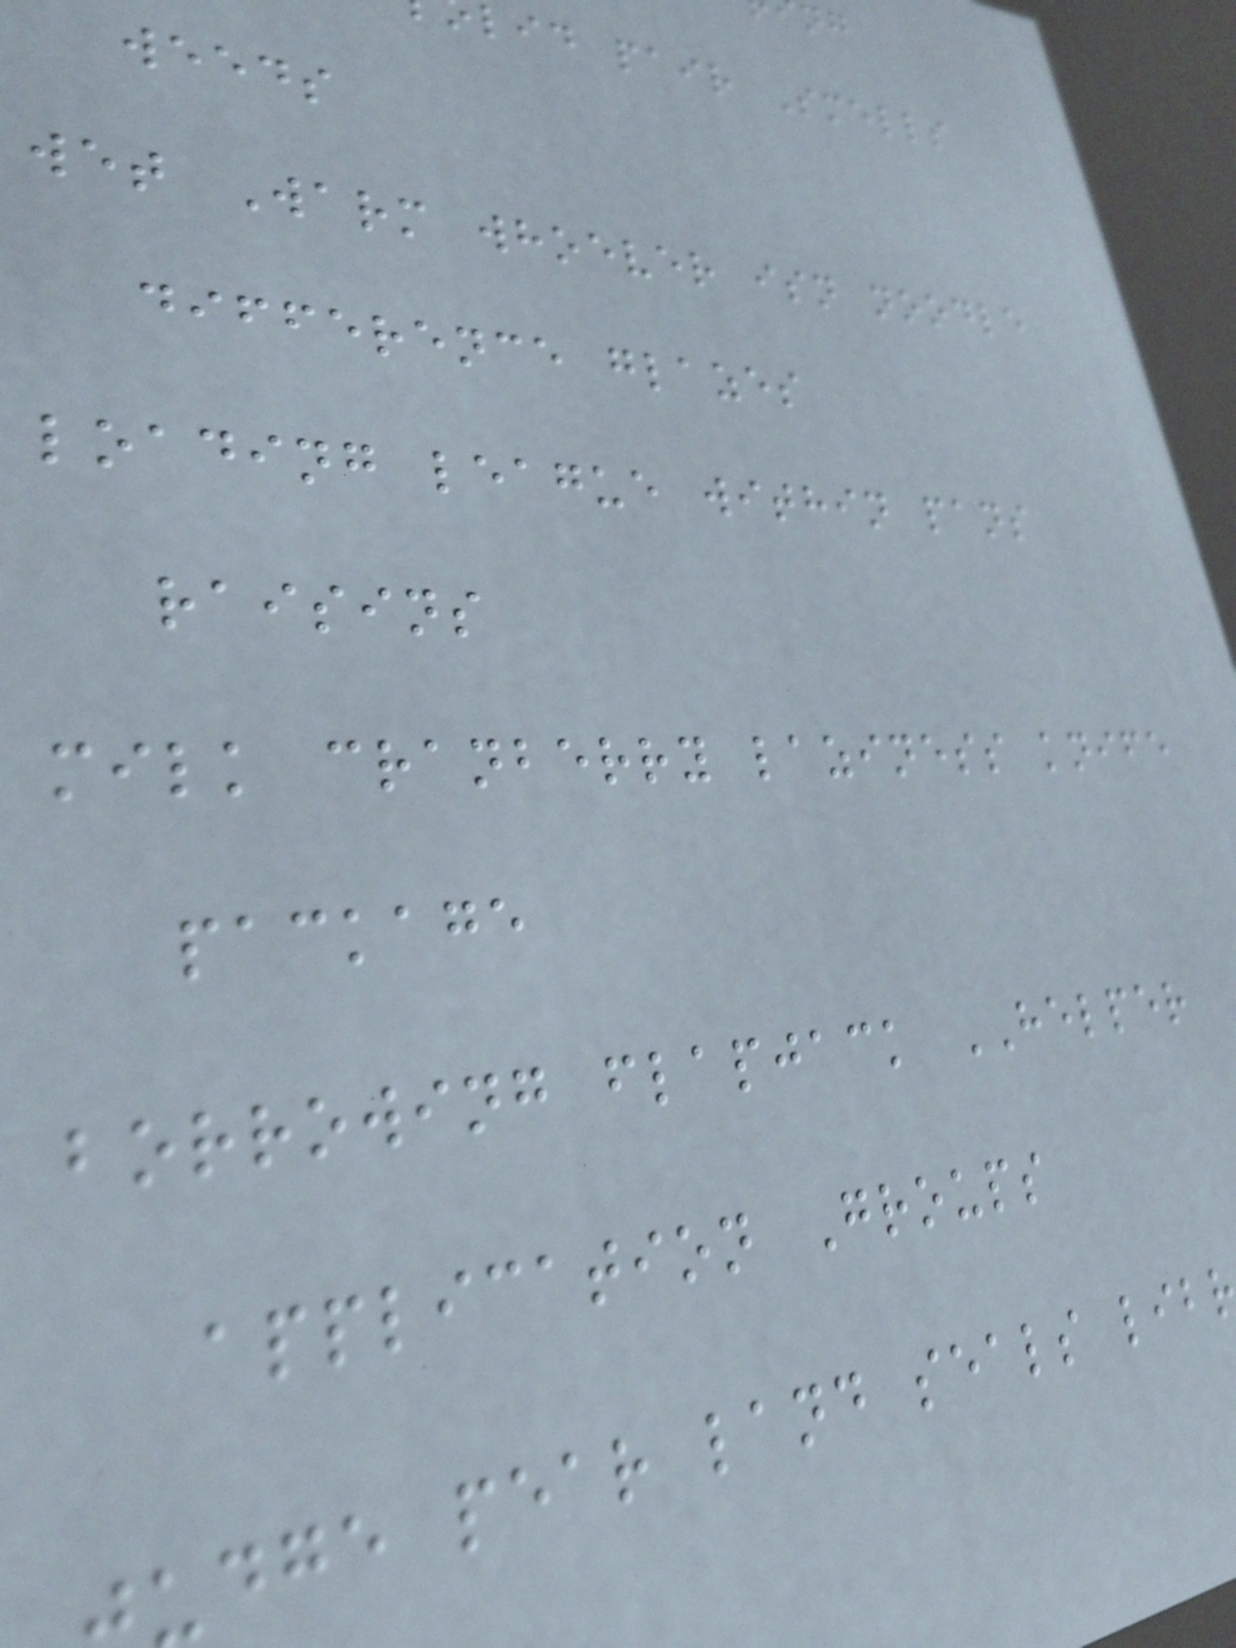lid pair Smells
weeds
wet Warm whoever isn noodle
difference glazes
loading league within pans
raisins
milk cranberry laziness knife
package
borrowing flapjack HELPER
application Groups
dge pear land seals lib
